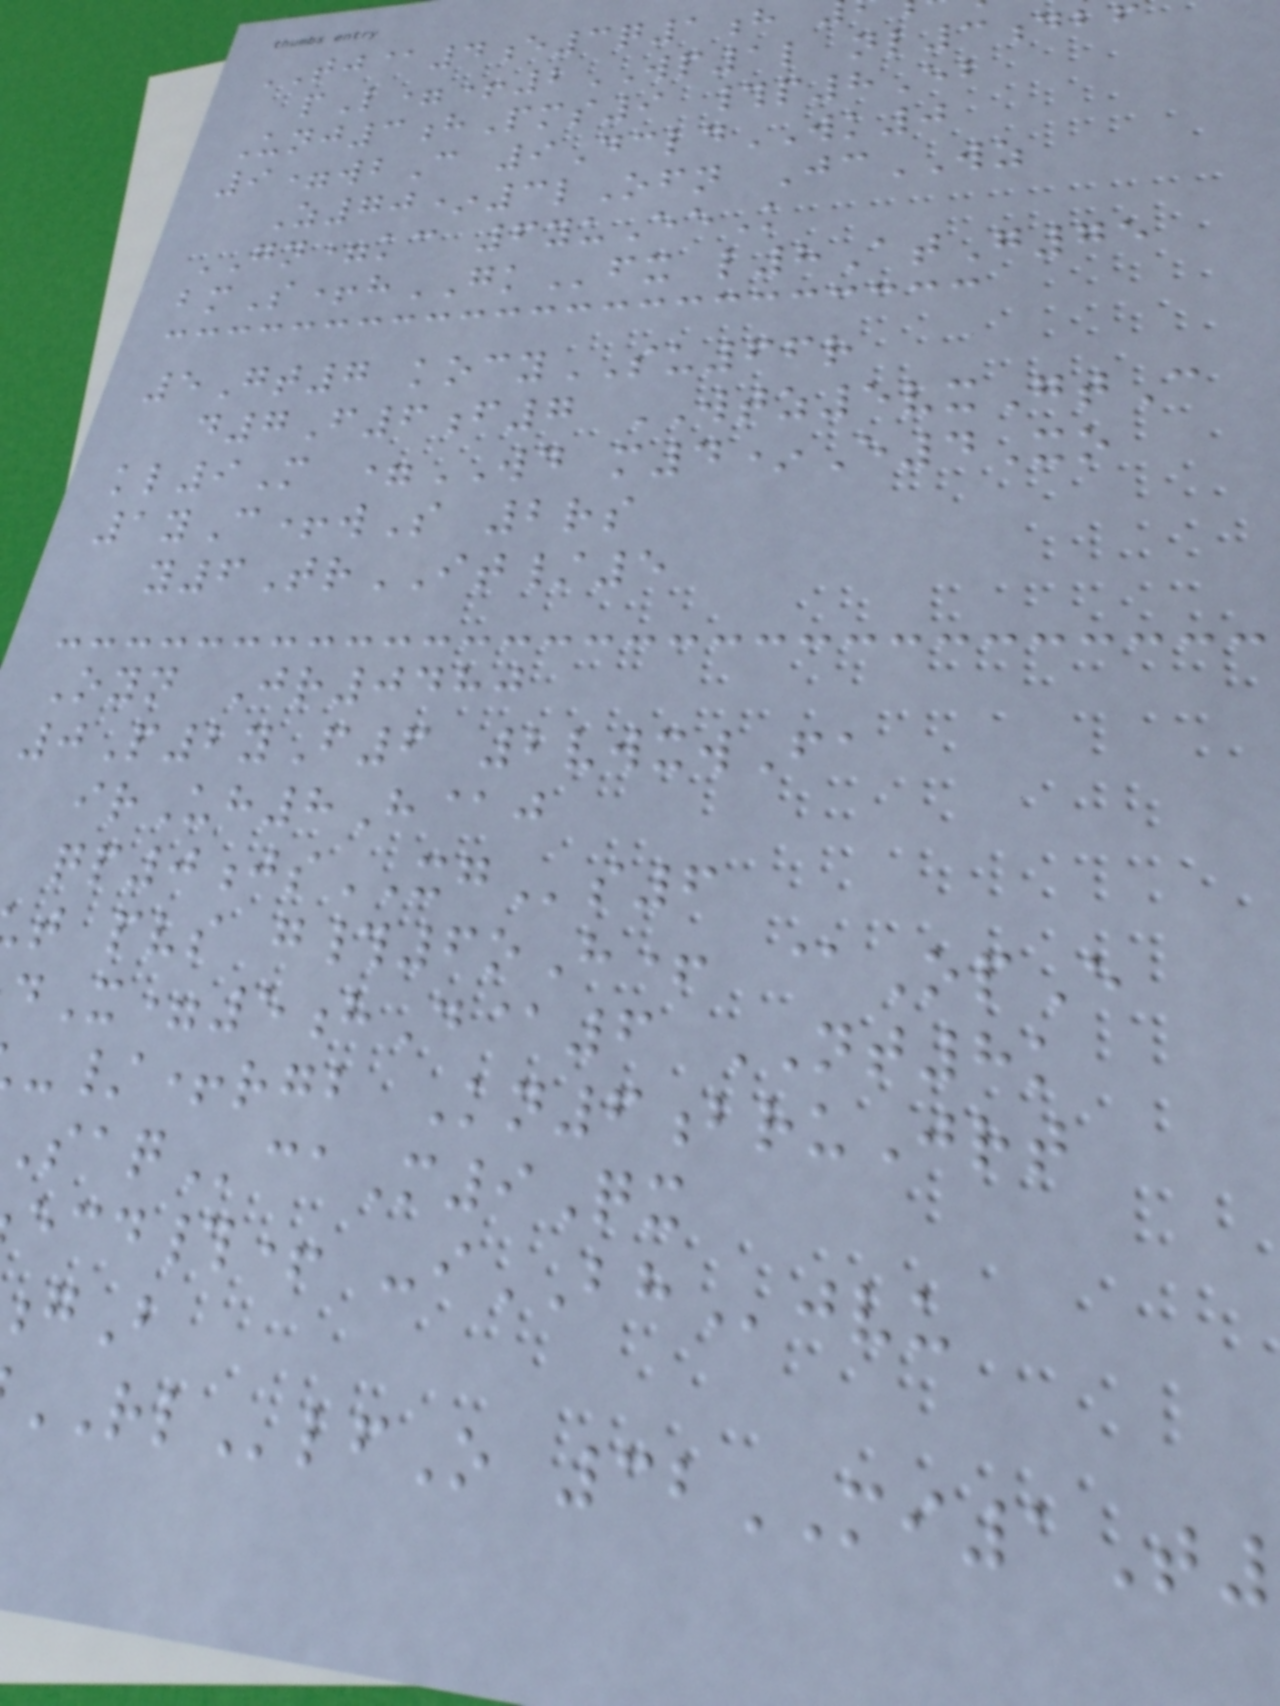TJ@4e3q1h
pL=+2WP1l nl3dbf
Unj3hPms9 #p8Eb
9=wbC 9DcldWK0
Z70*3lOfn JcWZ
GN=kc 6yuEeK
bmS+hGKfx l8AtG75
5Gt7 kocySU66r
d7F6f7 WTZ5vxGtC
kl9M =WD m4*E4Xo
1yC+wS 2rs
y6TrIT/5
Oyn Jr0480
0P2yF6 2vwxwFa
irUh8H@j
qp0jsXGs6
t pvs g#6oH+ @OpE
dX=5hD@6 NT8k
-/+rgb Kn6bruJrt
caM9Qx
ecd#+ -iBHjvu
RLlfO 32MI1T
